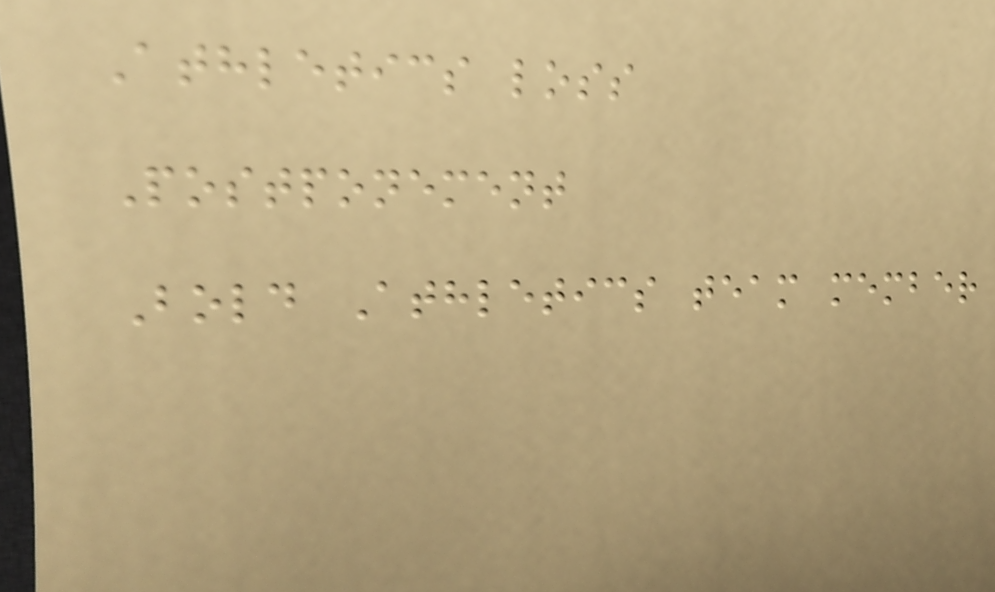Athletics loss
Postponement
Bold Athletics team member
